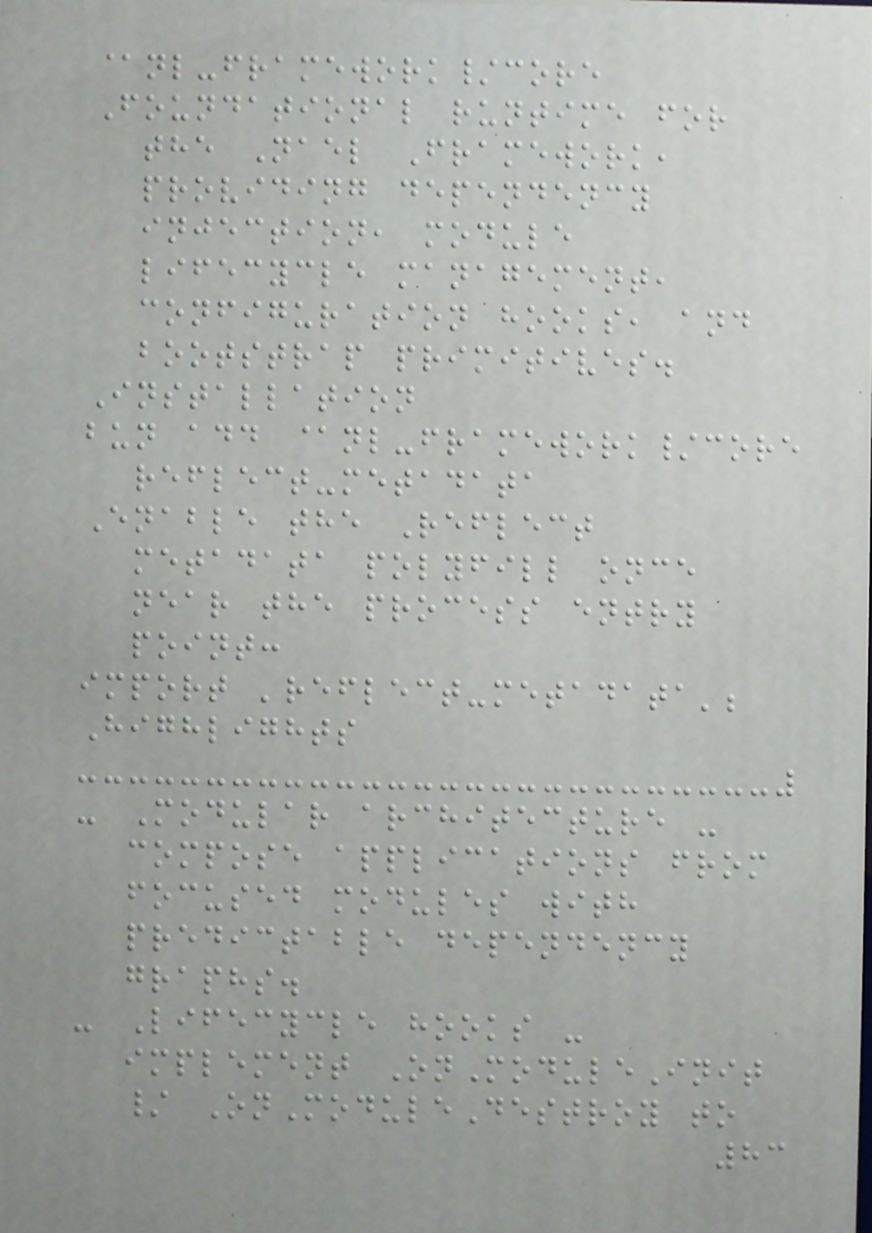@nl-framework/core
Foundational runtime for
the Nael Framework,
providing dependency
injection, module
lifecycle management,
configuration hooks, and
bootstrap primitives.
Installation
bun add @nl-framework/core
reflect-metadata
Enable the Reflect
metadata polyfill once
near the process entry
point:
import 'reflect-metadata';
Highlights
- Modular architecture -
compose applications from
focused modules with
predictable dependency
graphs.
- Lifecycle hooks -
implement OnModuleInit
/ OnModuleDestroy to
83
